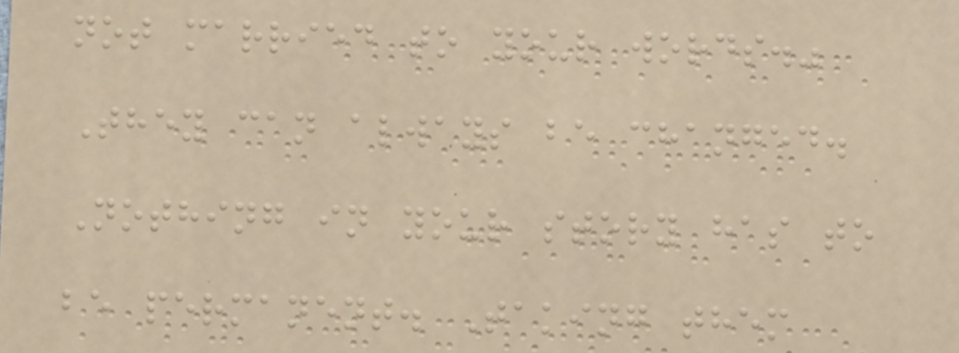not married to your words."
They can always be changed.
Nothing in your story has to
be permanent. Taking them
